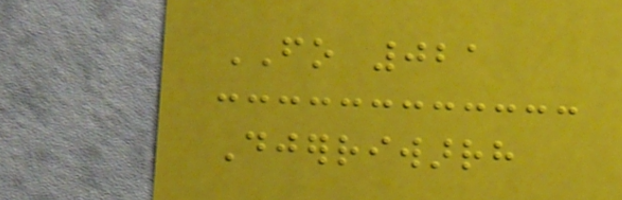FO 021
Djerriwarrh
